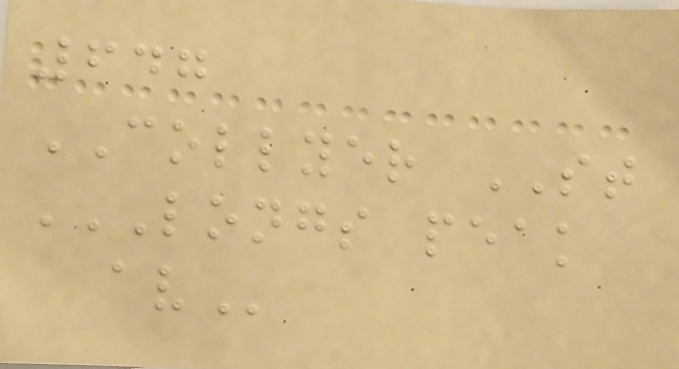647
COLLYER ST
LONGS PEAK
AV
